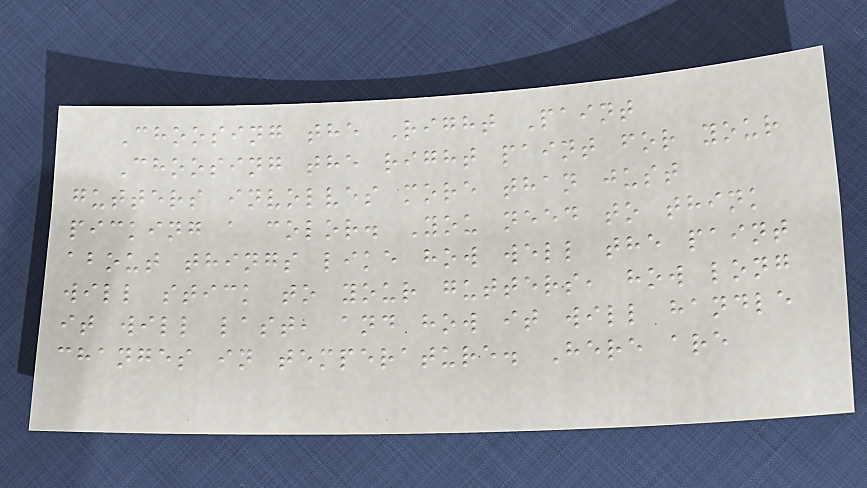Choosing the Right Paint
Choosing the right paint for your
gutters involves more than just
picking a color. You need to think
about things like how well the paint
will stick to your gutters, how long
it will last, and how it will handle
changes in temperature. Here are
